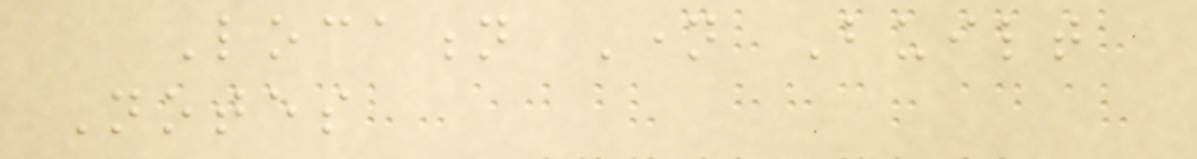Location Name Built
Notes
